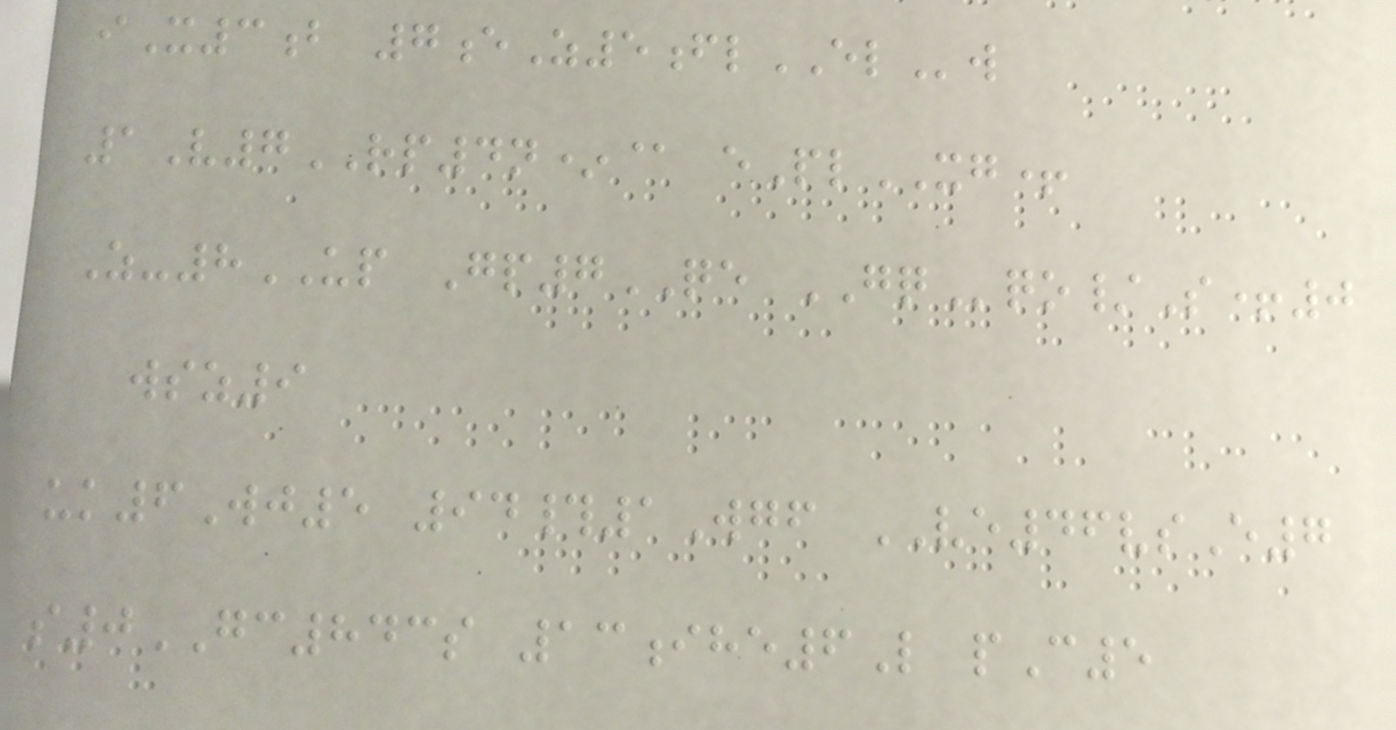iX3b 7eZ5flELw
1V7RP4n*@ ePlXG+
Z-8UP Gp7QE GQqo/S+0
wsz9
uk6Wj5 94#1Wgf VE46vsE7
s0GC843s 13ihe6L pC5
